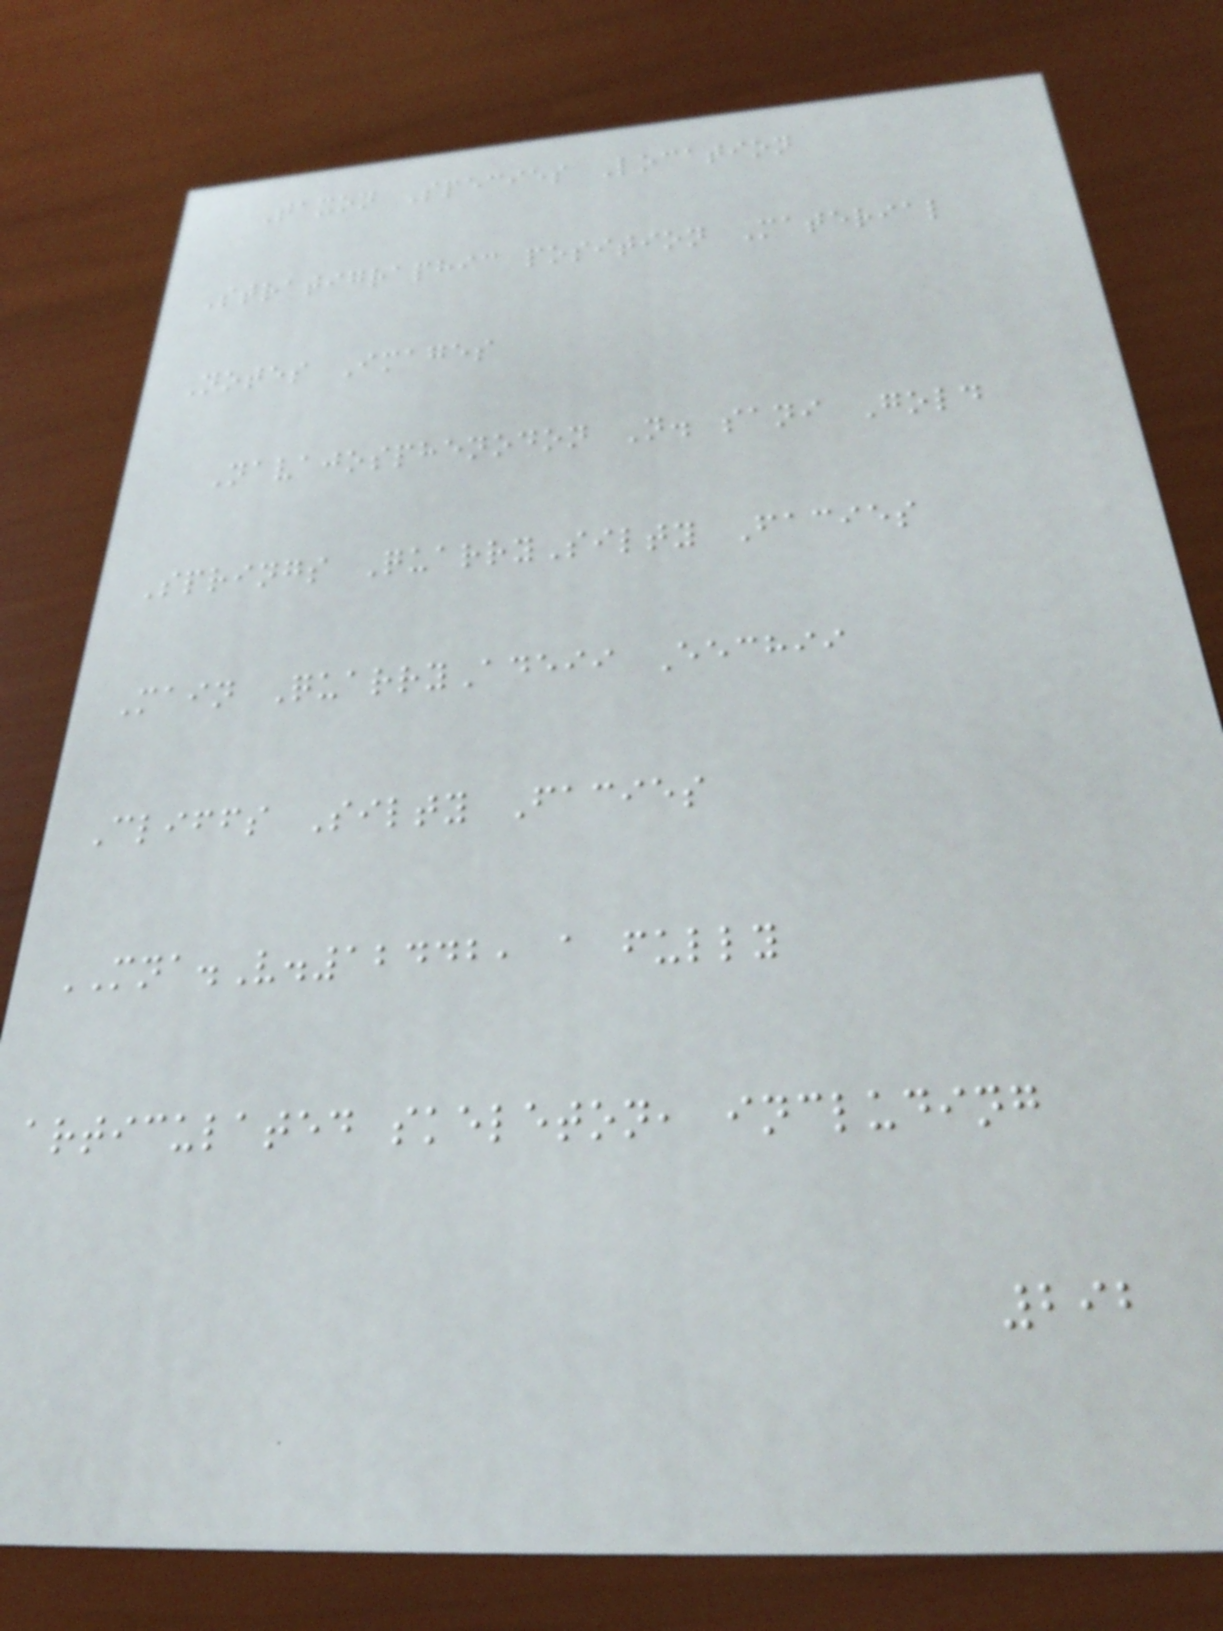Taxon Species Location
Stratigraphic position Material
Notes Images
Navajosphenodon N. sani Gold
Springs QuarrySilty Facies
Main QuarryAdeii Eechii
Cliffs Silty Facies
MNA.V.12442, a fully
articulated skeleton, including
292
